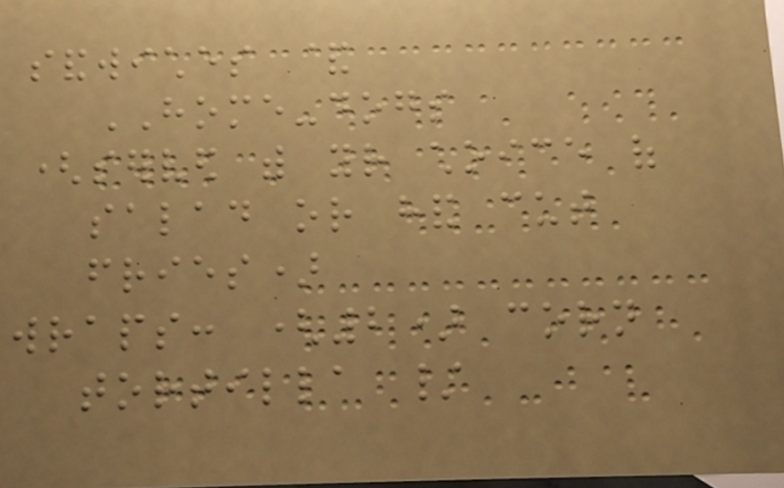sandwiches &
HOME-dogs
(served with your choice of
salad or hand cut
fries)
wraps: (2) corn
tortilla /
